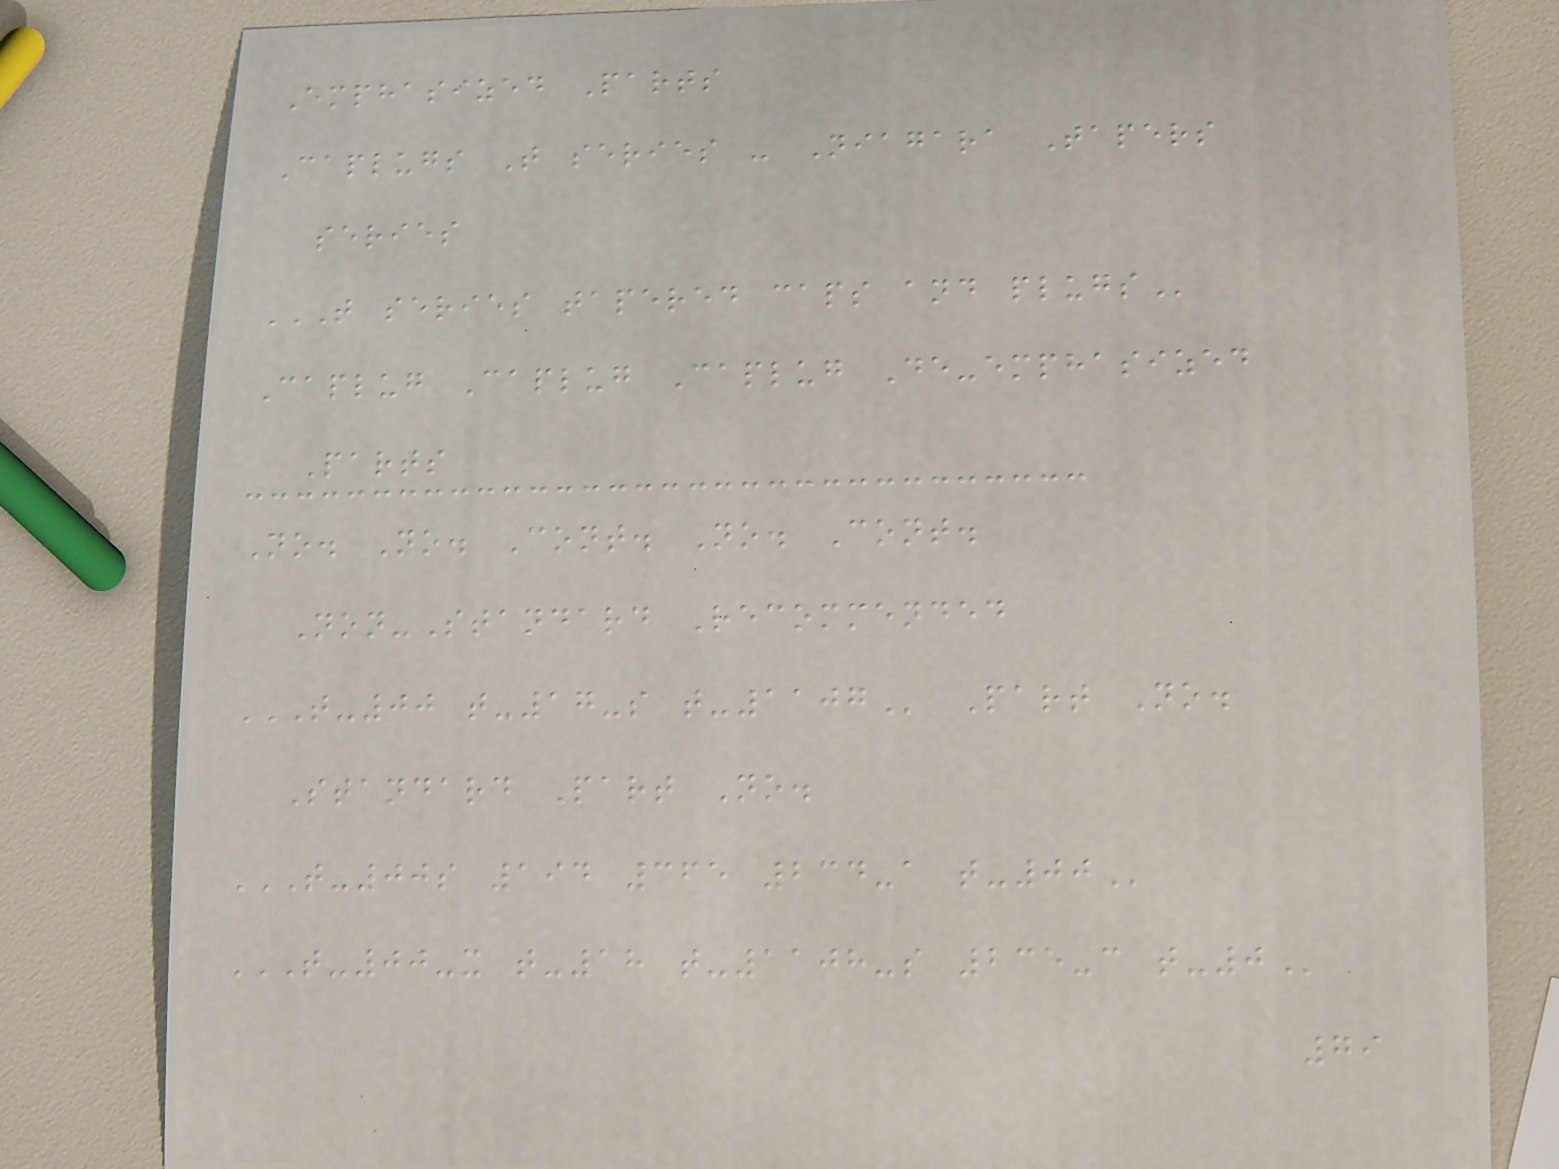Emphasized Parts
Caplugs T series - Niagara Tapers
series
T SERIES TAPERED CAPS AND PLUGS
Caplug Caplug Caplug De-emphasized
Parts
No. No. Cont. No. Cont.
Non-Standard Recommended
T-00 T-17-S T-1107 Part No.
Standard Part No.
T-00S 194 365 234-A T-00
T-00-X T-18 T-1108-S 235-C T-0
79
